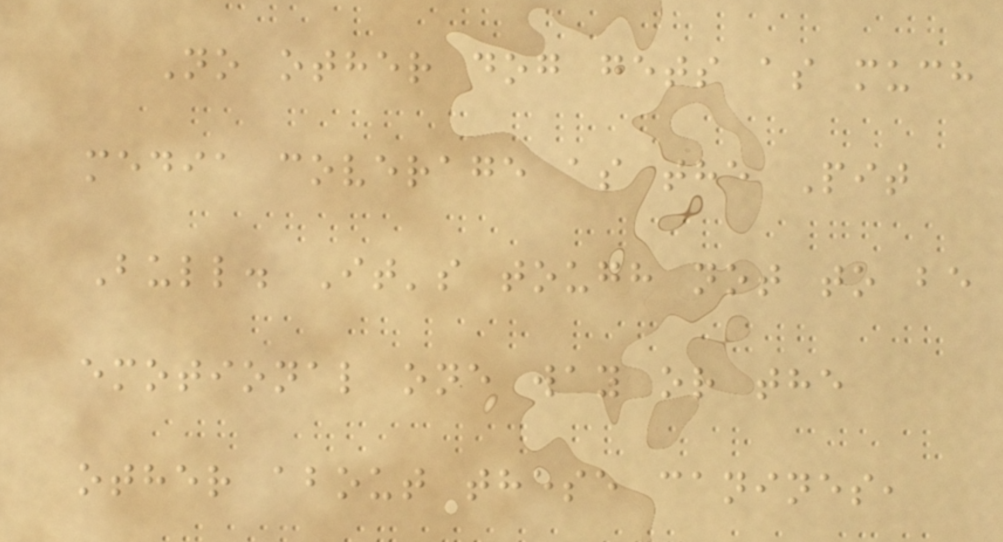No other dog gets as much
media coverage as the Pit
Bull. It's tough not to be
emotional one way or the
other about these canines,
